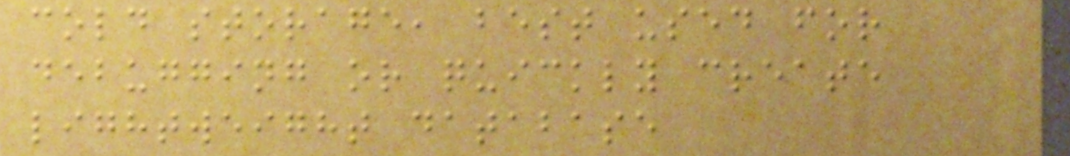cold storage, best used for
debugging or quickly create
lightweight database
